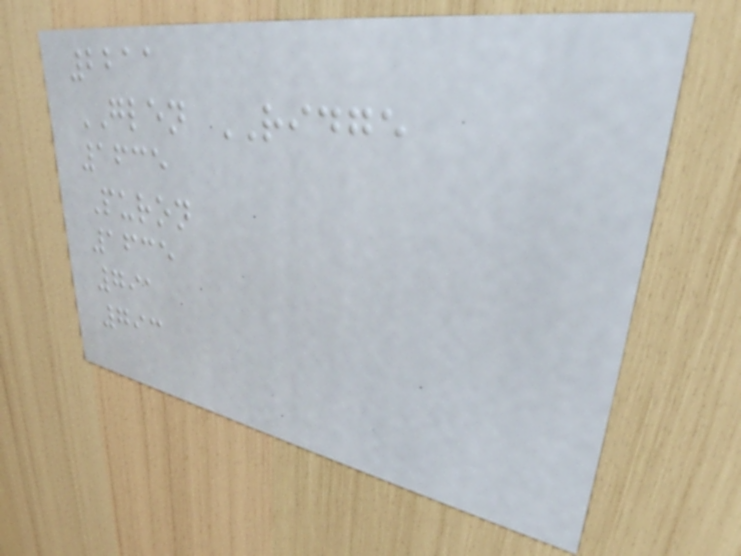2211
GLEN RIDGE
1635
Puron
1635
791
793
